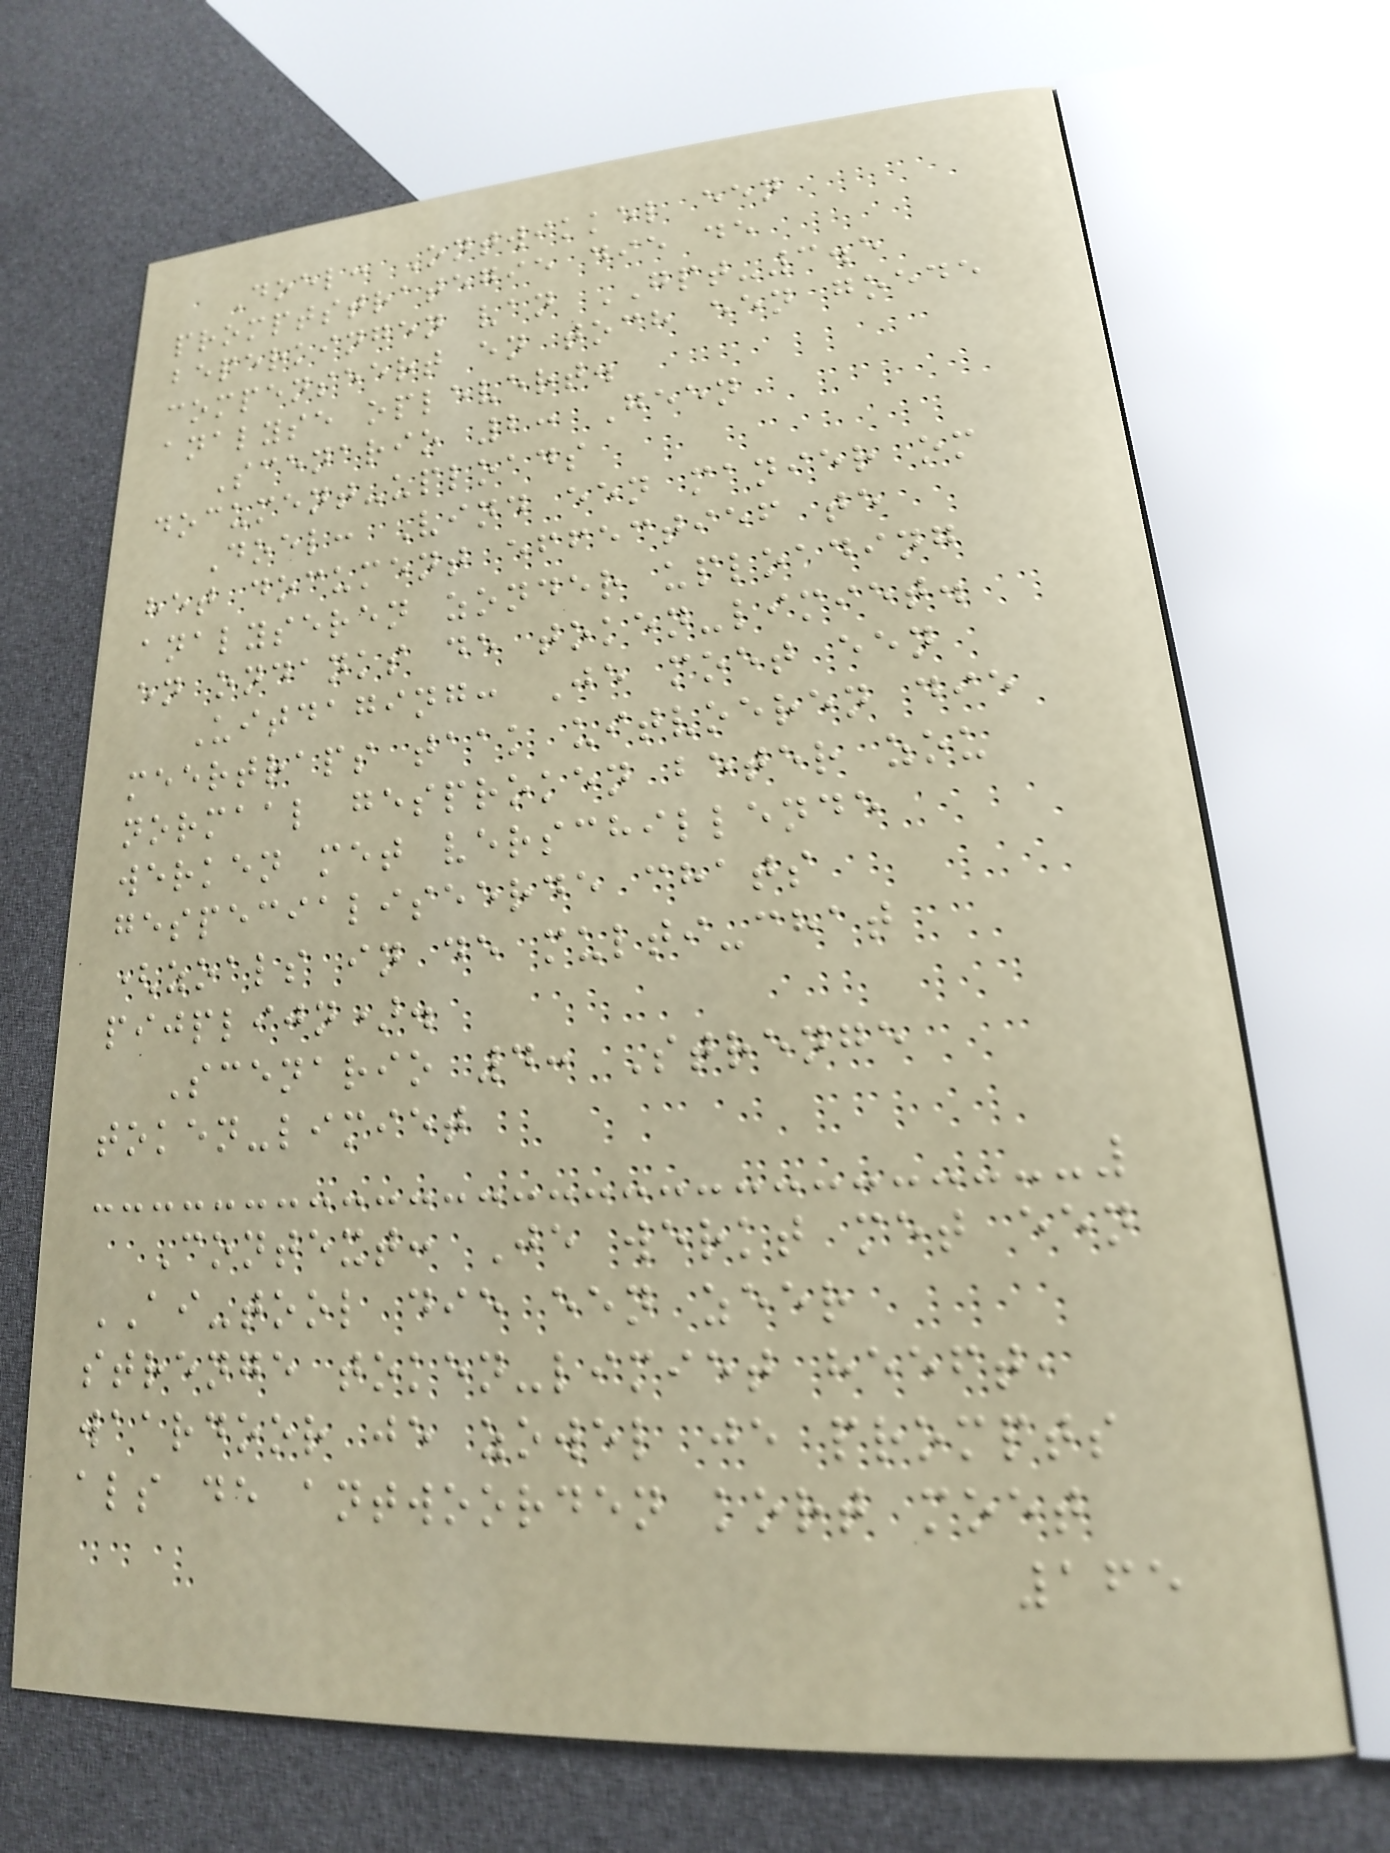Doel: Ontwikkel een
promptstrategie die de
beperkingen van GPT-3.5
compenseert en toch een goede
analyse oplevert.
Scenario 2: Geen
document-uploads
Doel: Vind een manier om
het document effectief te
analyseren zonder uploading
en ondanks de token-limiet.
Uitdaging: Je moet een
meertraps taak uitvoeren die
normaal gesproken beter zou
werken met verschillende
gespecialiseerde chats
(zoals in de multi-chat
pijplijn).
Scenario 4: Strenge
token-limiet
Context: Je werkt met een
AI-tool die een zeer
strenge token-limiet heeft,
waardoor je zowel je prompts
als de antwoorden kort moet
165
